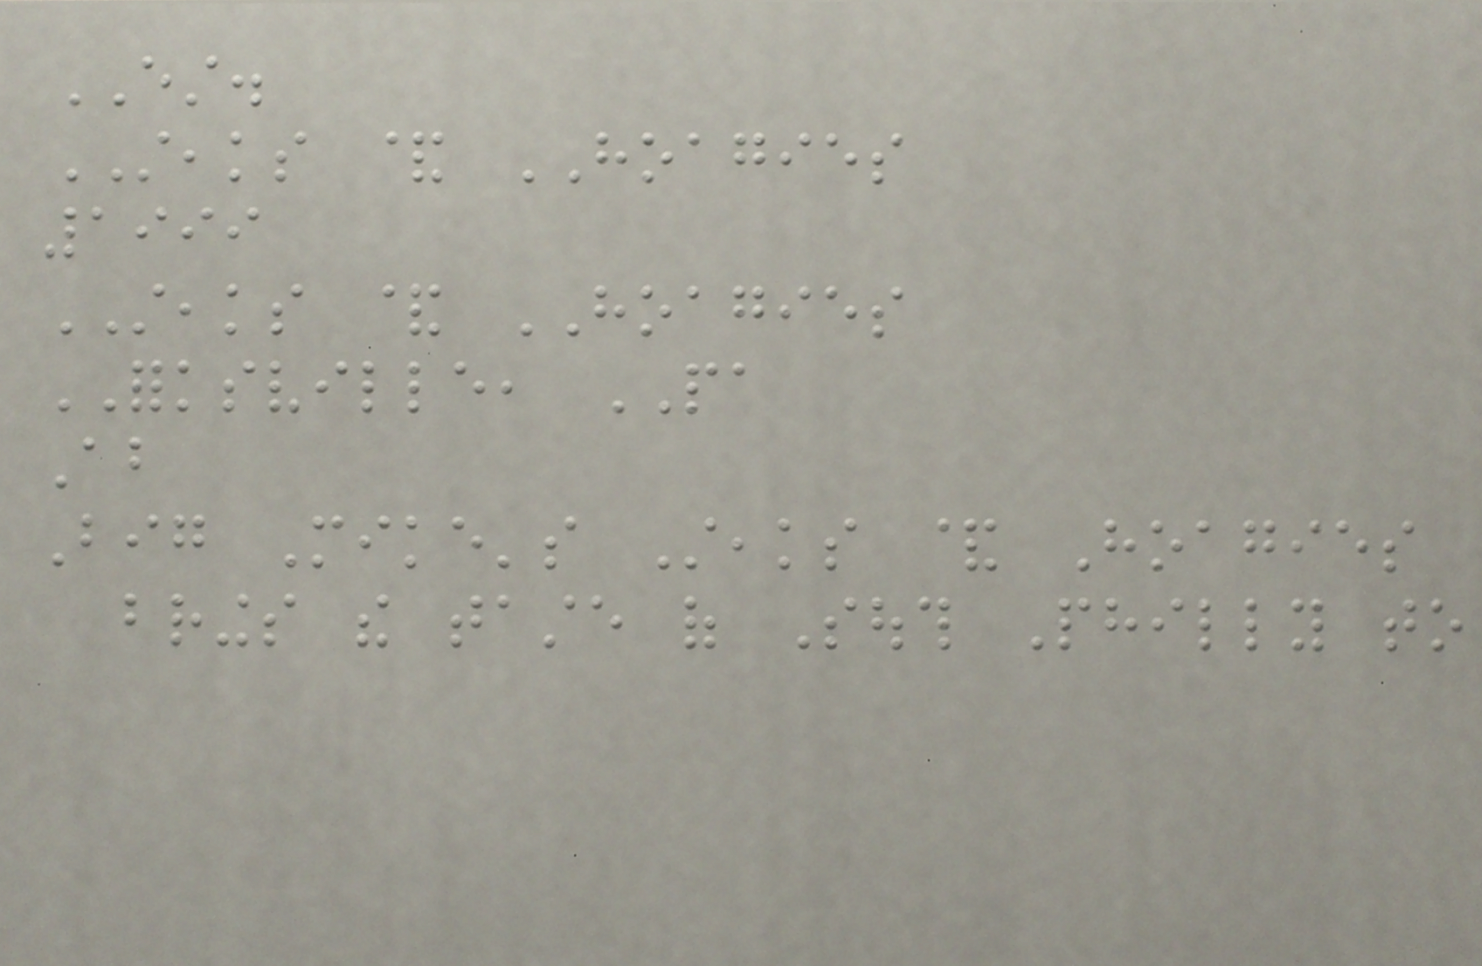EST.
STEAKS & HOAGIES
1999
STEAKS & HOAGIES
FORKSVILLE, PA
About
Big Mike's Steaks & Hoagies
brings the taste of South Philly to
